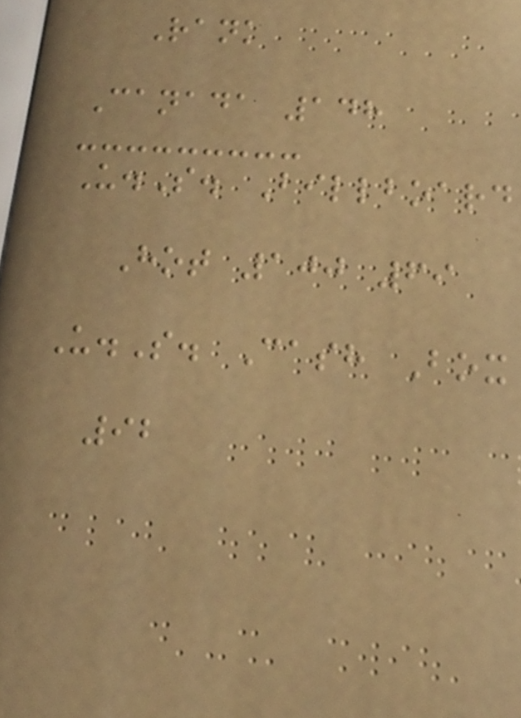Rank
Canada 148
U.S. Billboard
Hot 100 69
U.S. Cash Box
92
